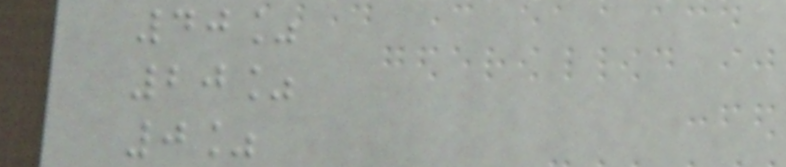40%
20%
0%
